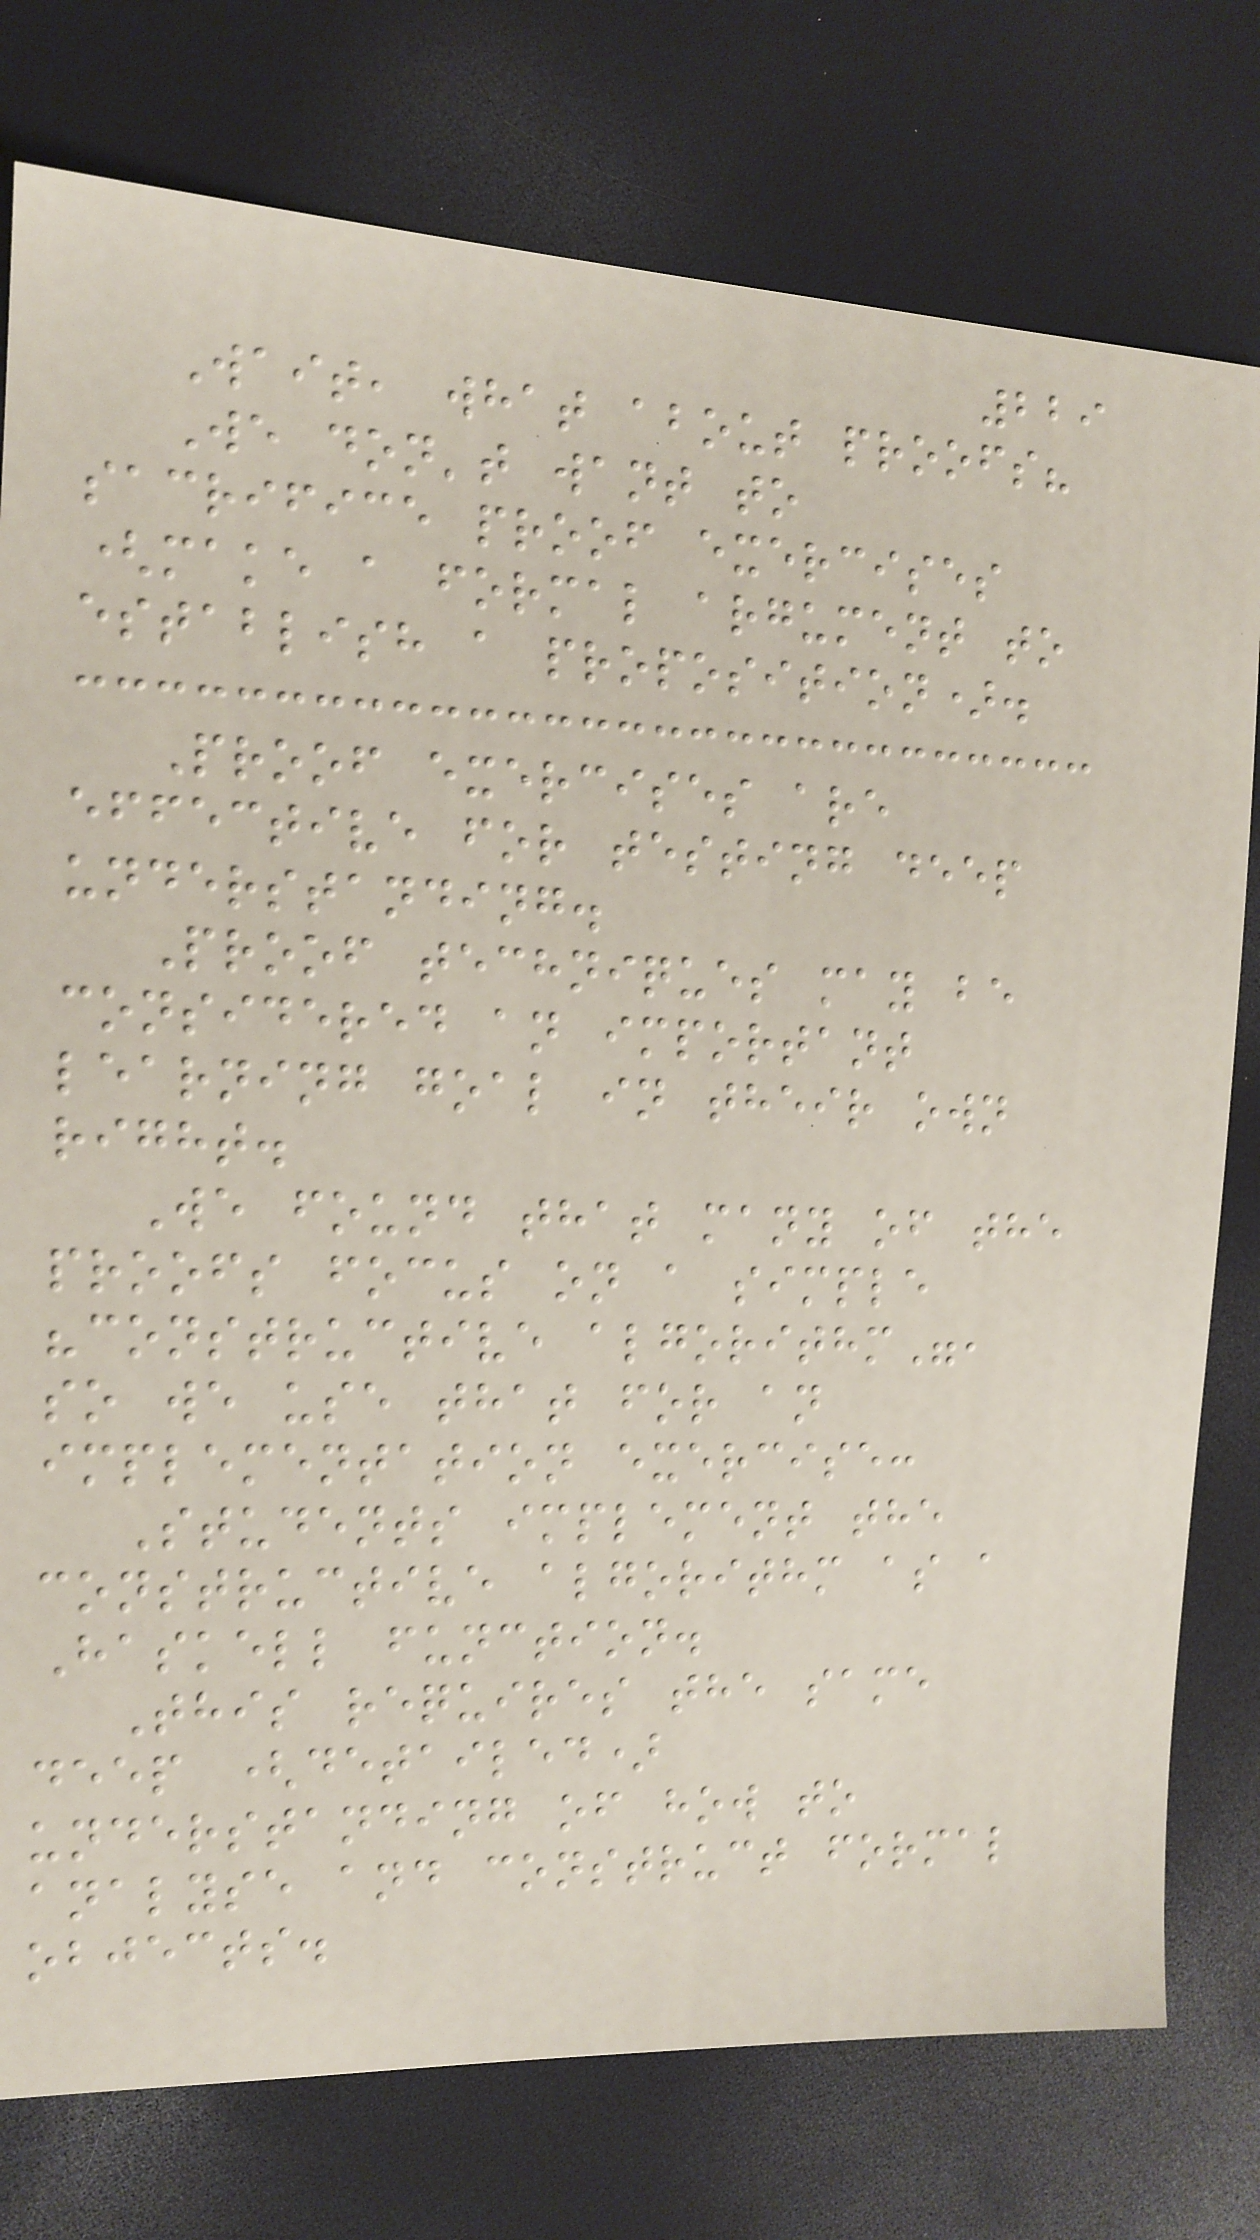229
Wait, what about proofs?
We don't want to
sacrifice proof exercises
(make a formal argument to
establish a proposition).
Proof exercises are
effective for testing deep
understanding.
Proof techniques may be
considered an important
learning goal in their own
right.
We found that many of the
proofs focus on a simple
"constructive algorithm",
so we use that for an
implementation exercise:
Students implement the
constructive algorithm as a
Haskell function.
This requires the same
deep (detailed)
understanding of how to
analyse and construct formal
objects.
